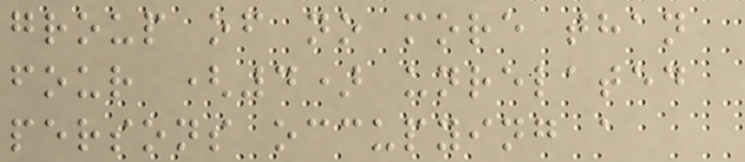group of no more than
four (4) unrelated
persons occupying a
